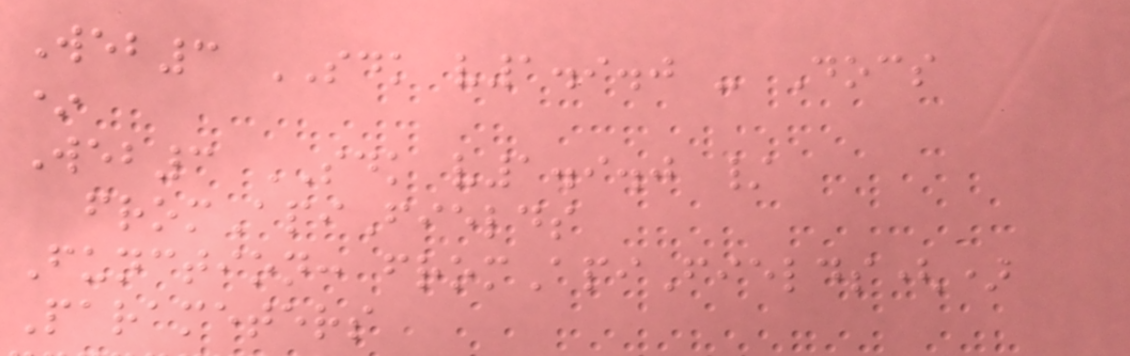Web3 SDK v1.9.0 - Docs
*
Web3 SDK v1.9.0 /
fromApiFields
Function: fromApiFields()
Parameters
